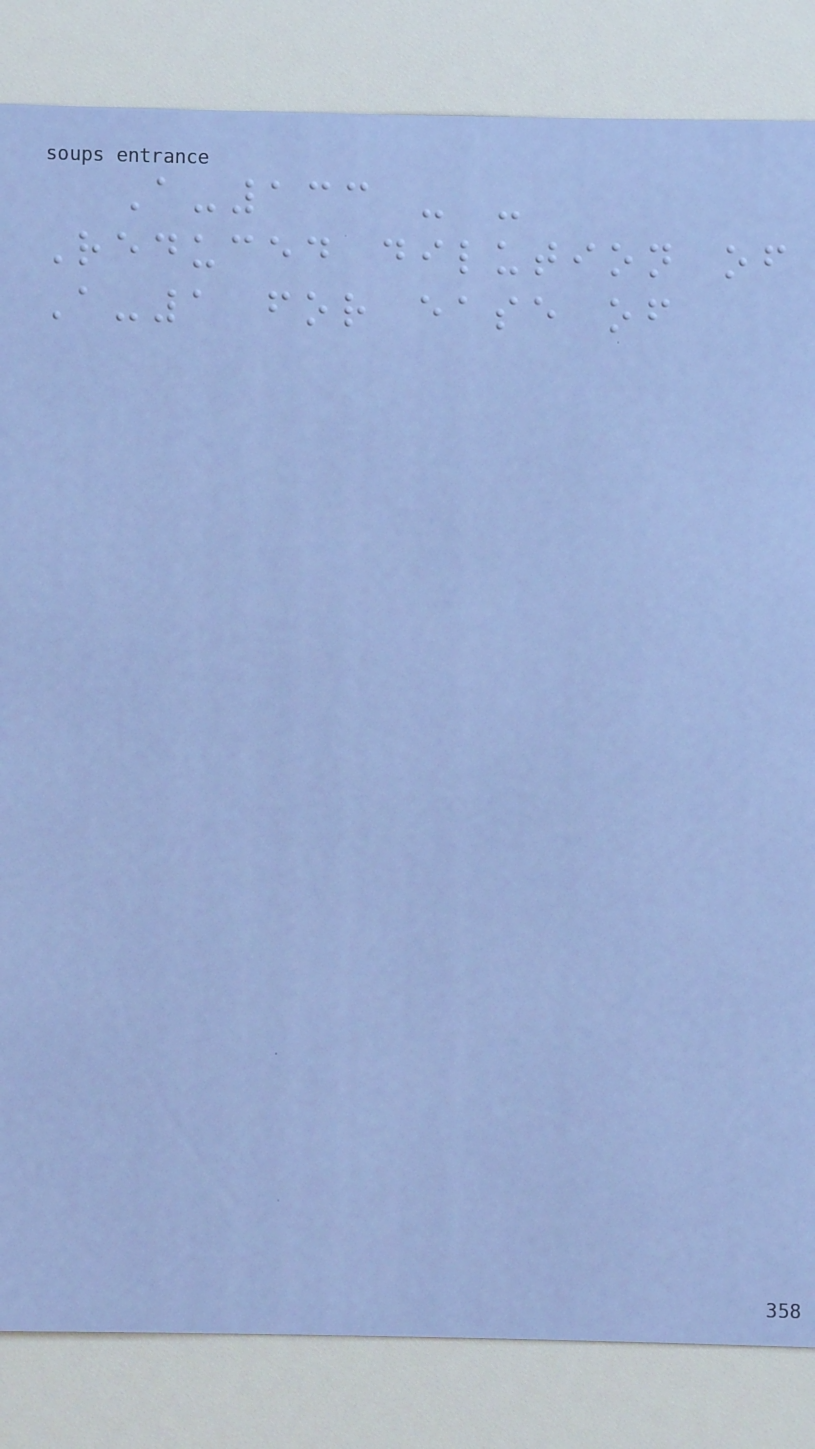A-133 - -
Reduced dilution of
A-1 for ease of
